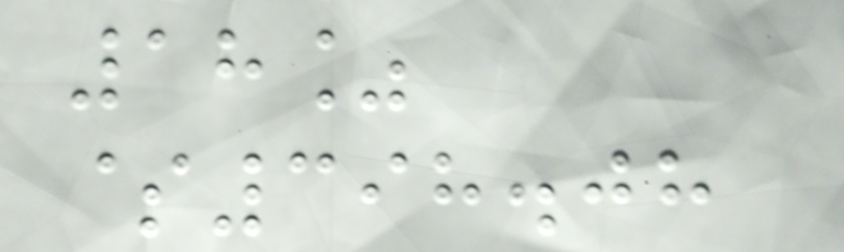18%
$398.08
